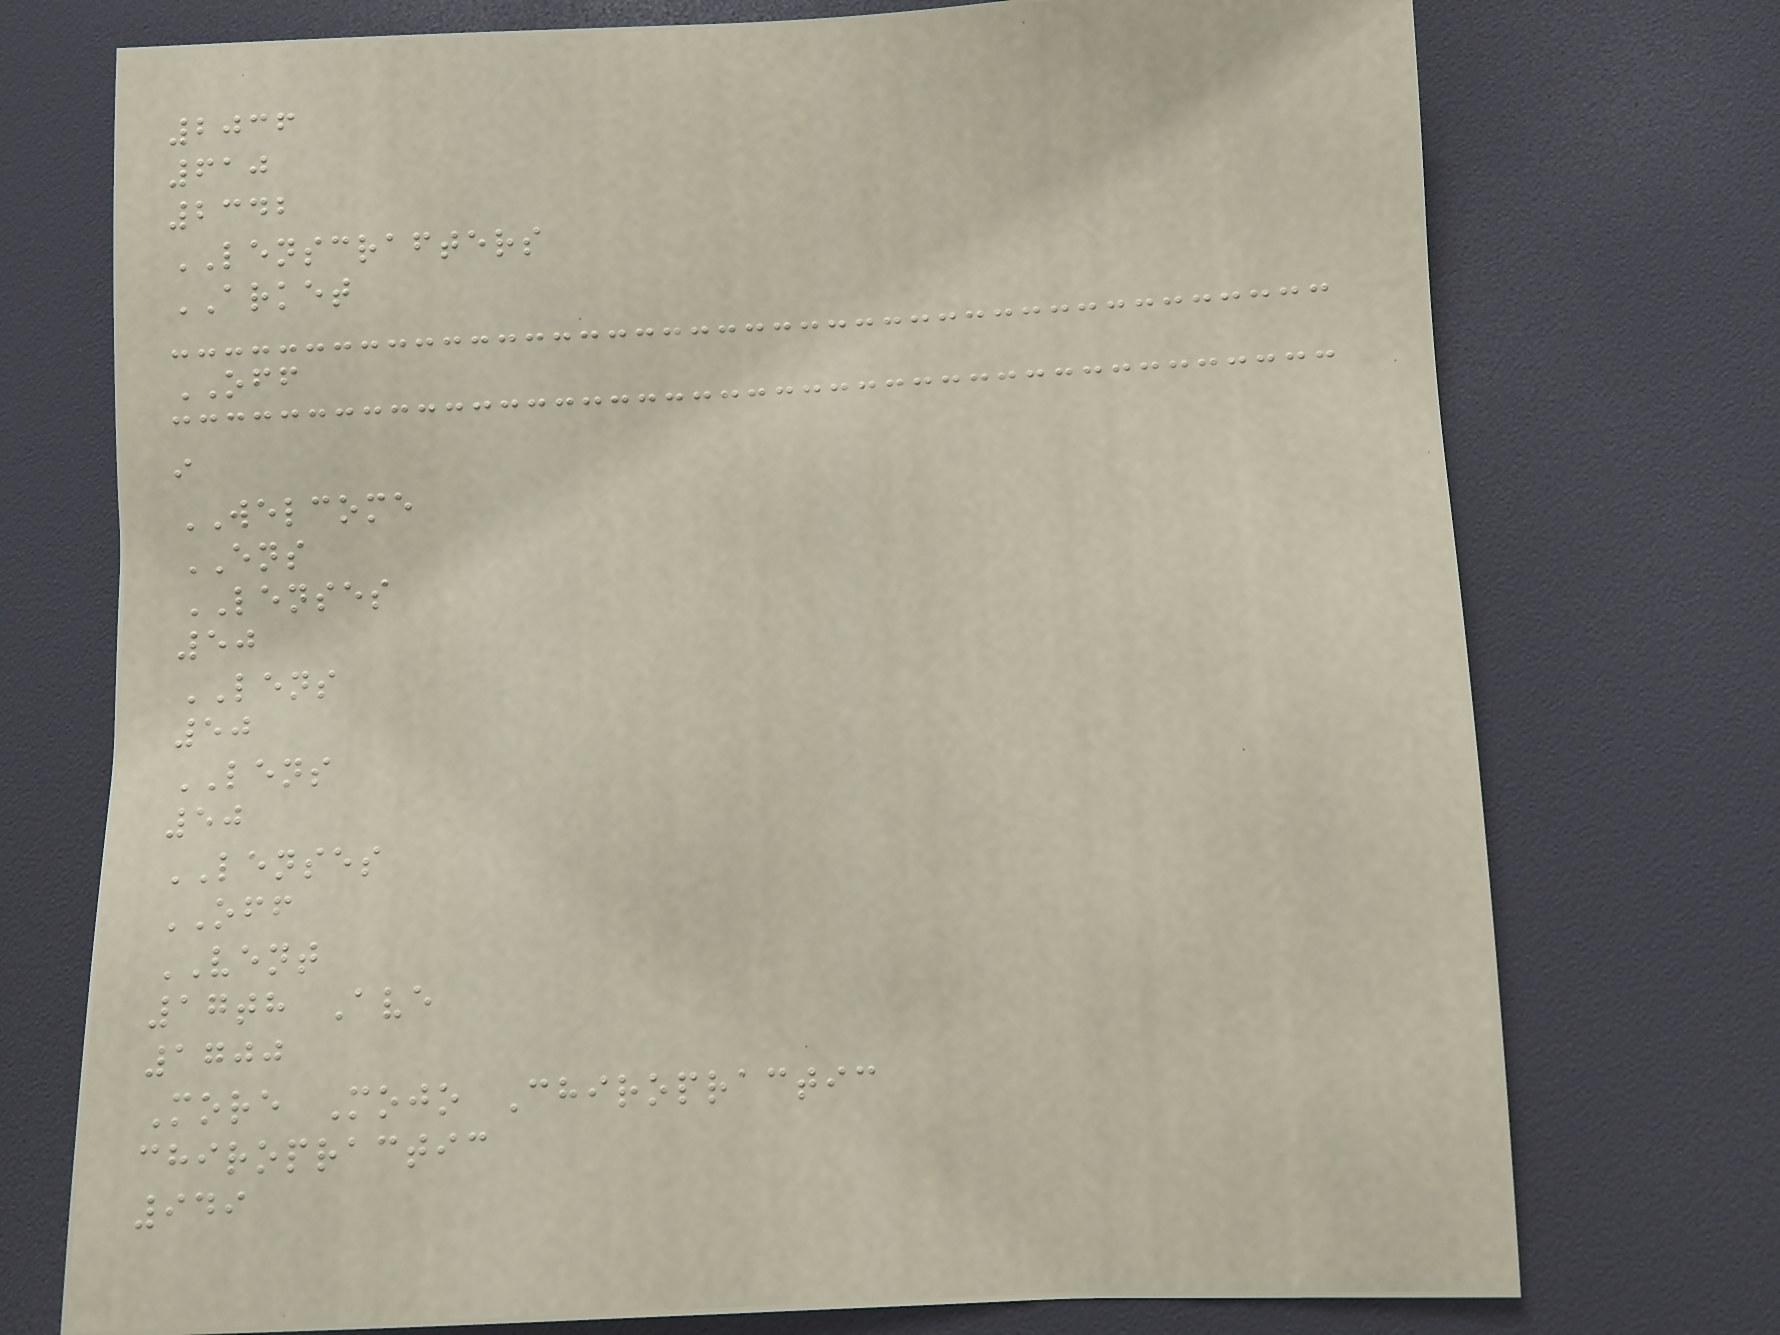2036
610
2342
LENSCRAFTERS
ARKET
OFF
i
WELCOME
ENS
LENSES
50
LENS
50
LENS
50
LENSES
OFF
VENT
17th Ave
1700
More Mojo Chiropractic
chiropractic
949
